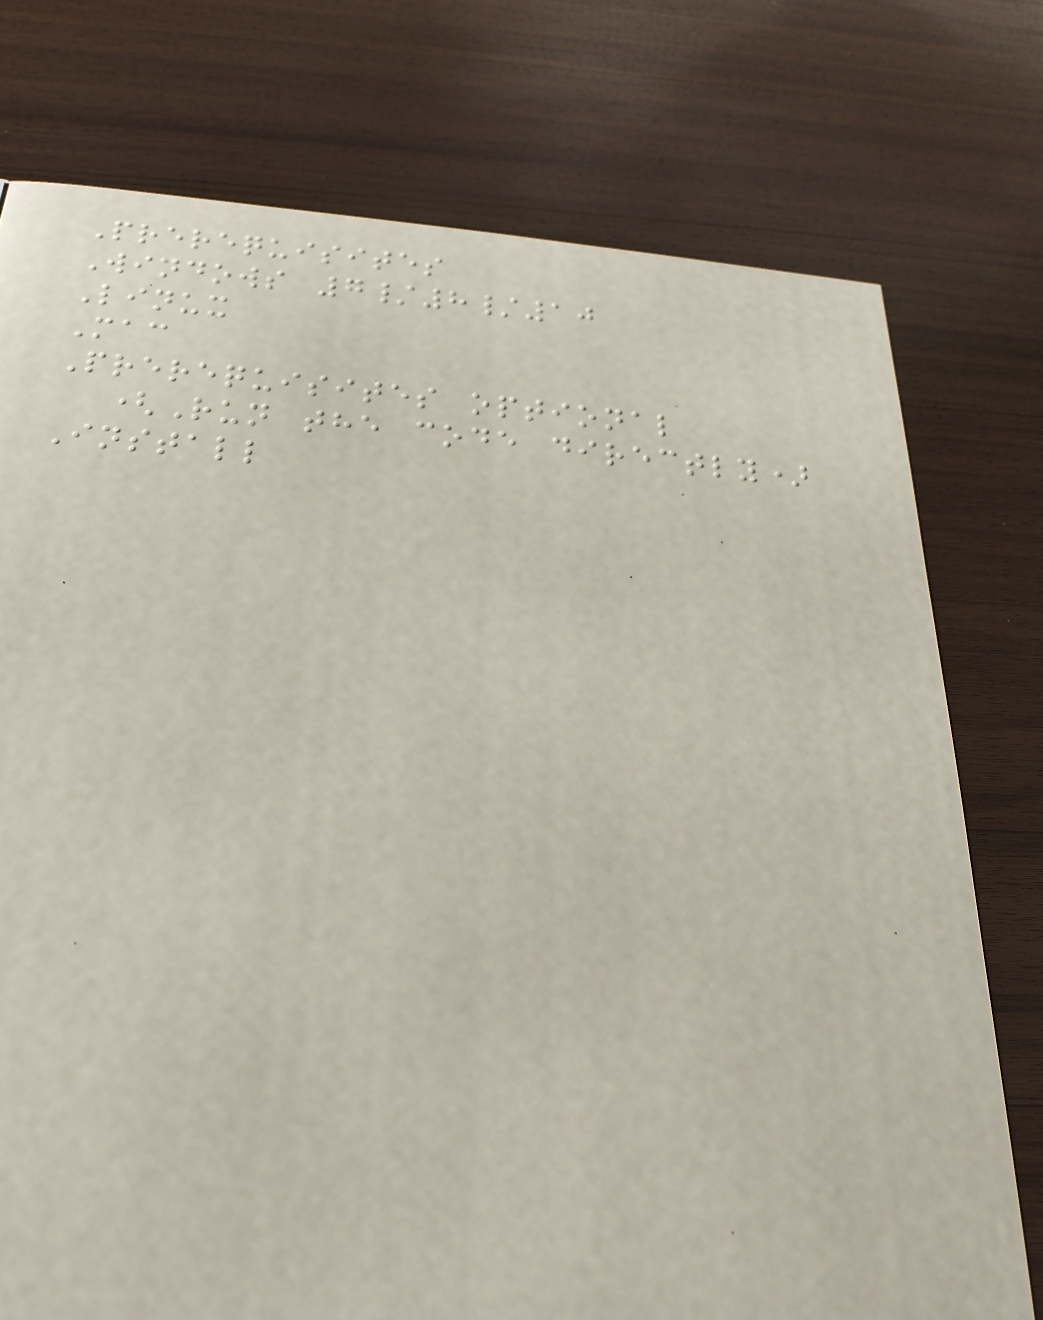Prerequisites
Windows 7/8/10
Linux
Mac
Prerequisites optional
(Run the code directly)
Install
